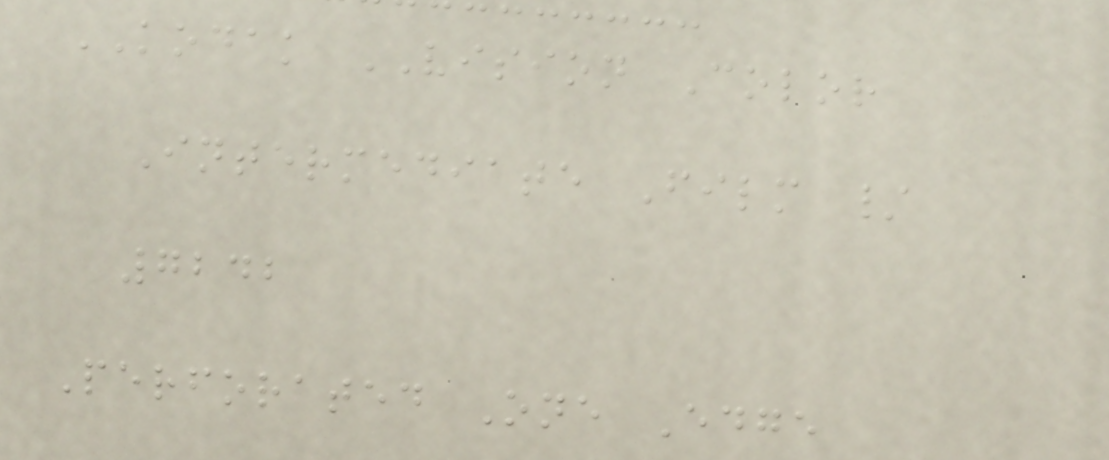KODAK VISION Color
Intermediate Film /
7242
Perforated One Edge
